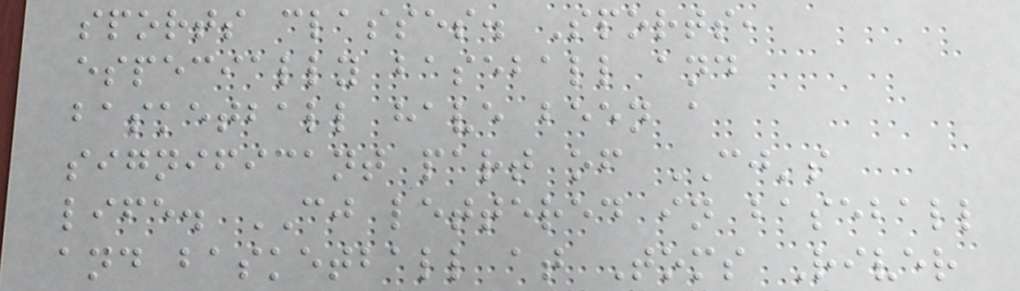sports classes. Sports,
especially baseball and
basketball have been a
significant part of CJ's
life. CJ lettered in baseball
and basketball at Toms River
